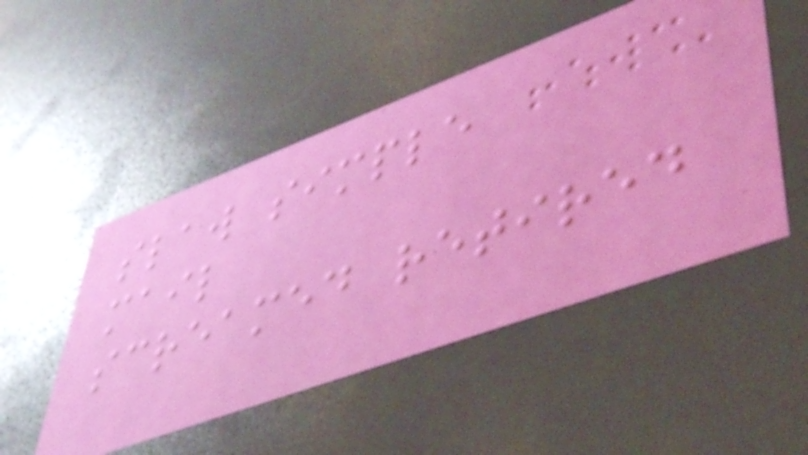slaw simple
mail
screamed retired
